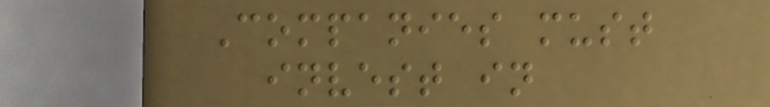Companies must
invest in
